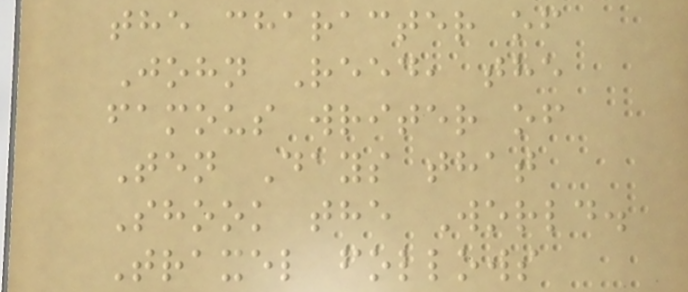the character of
John Reed, the
famous writer of
Ten Days that
Shook the World.
Traxel follows
